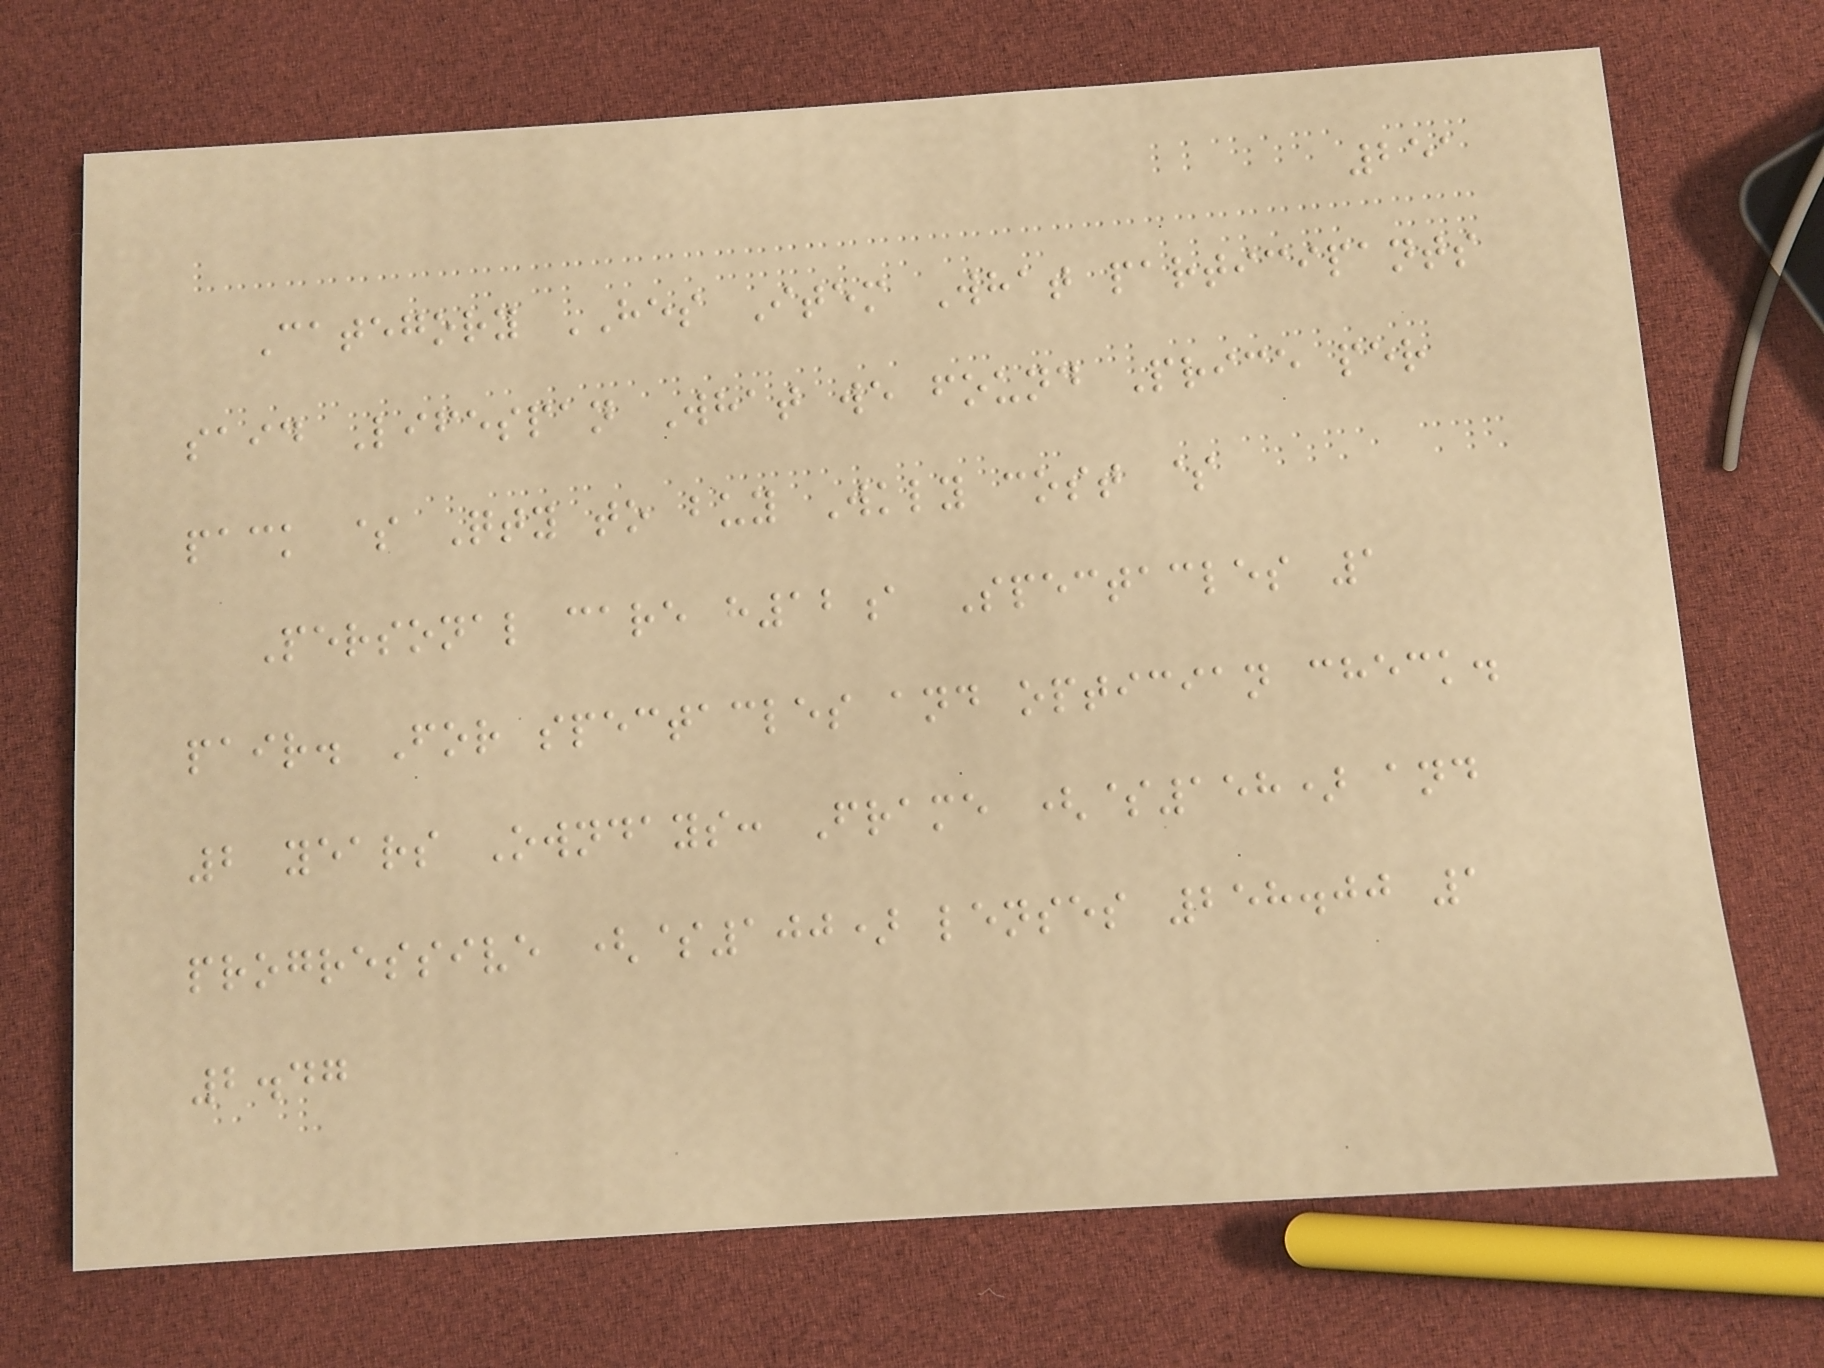251
Category HES Item What participants
said Lifespan What we found Price per
pack $ Qty to buy Wkly cost $
Personal care h12a Spectacles 1
pair. For spectacles and optician check.
2 years Owndays: Frame ($158) and
progressive ($100) lenses 258.00 1
2.47
